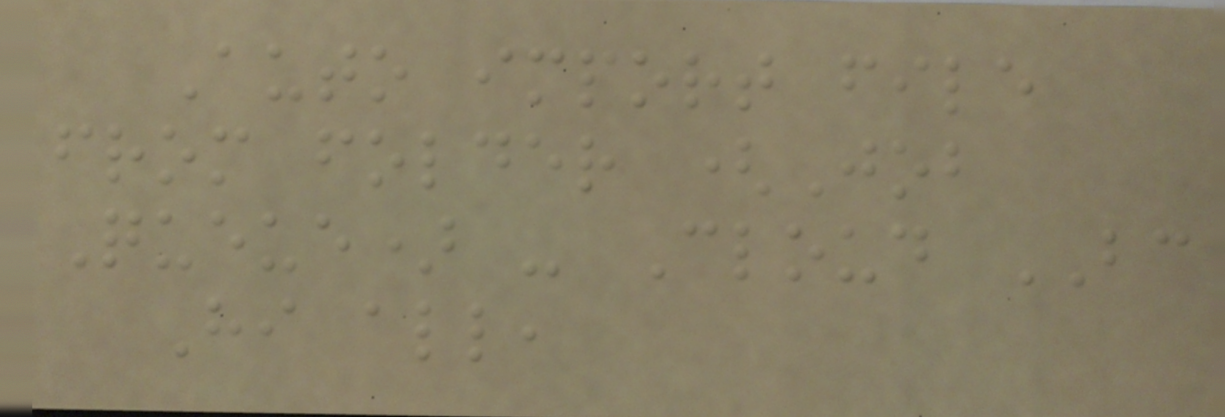Auto import file
from folder (Job
Queue) - Cloud BC
Hi all,
